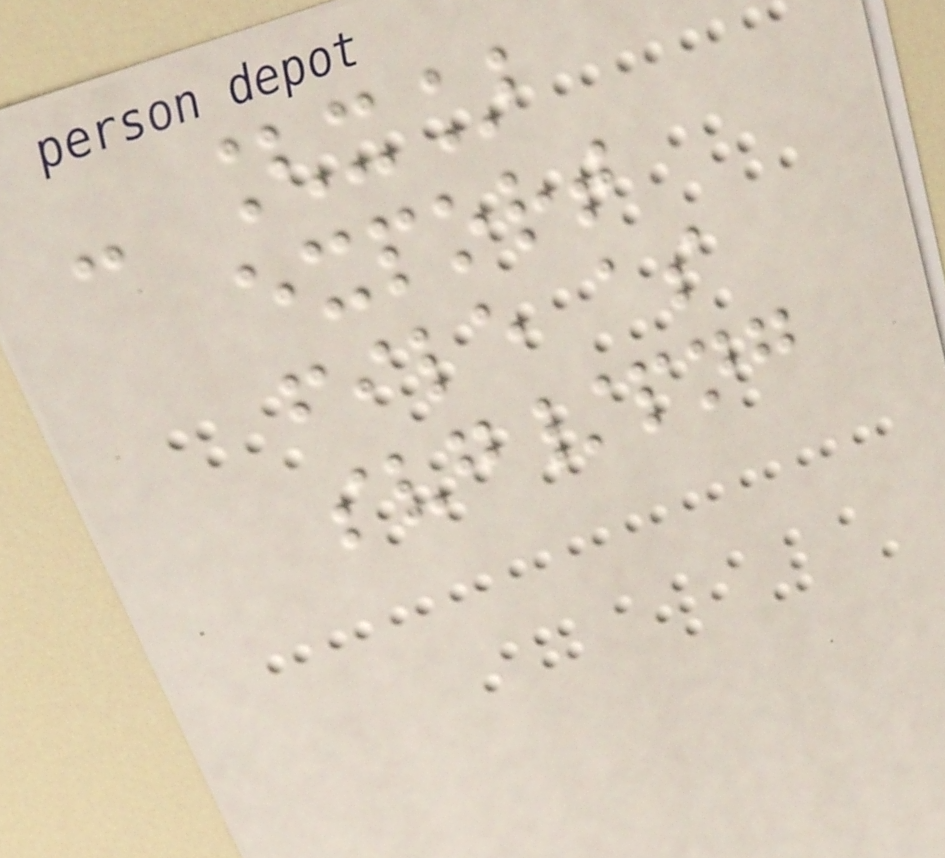- [x]
export
file as
svg/png
